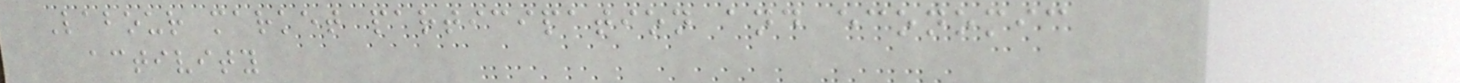Labour market participation and economic
activity
